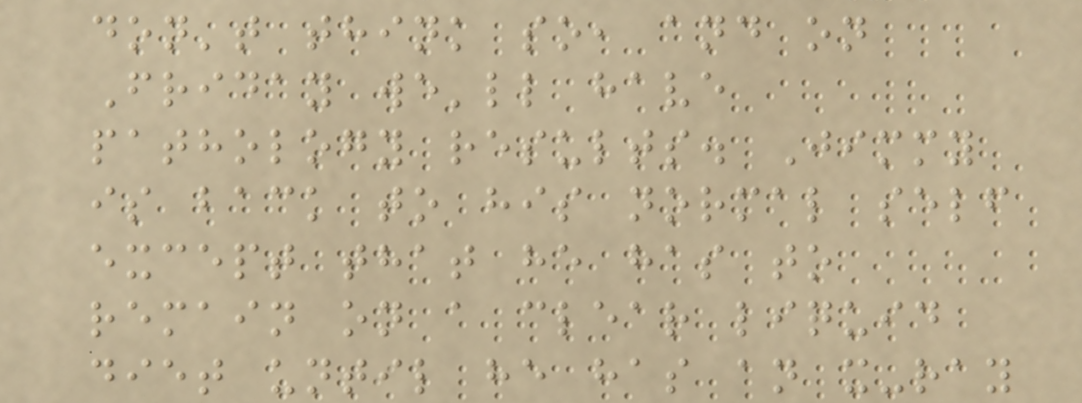don't think so, and on
Friday we'll have
pathology results. Jimmy
is back to his normal self
except that he has to
remain on a clear liquid
diet until he has an x-ray
